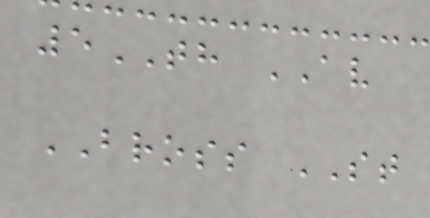5TH AV
BROSS ST
